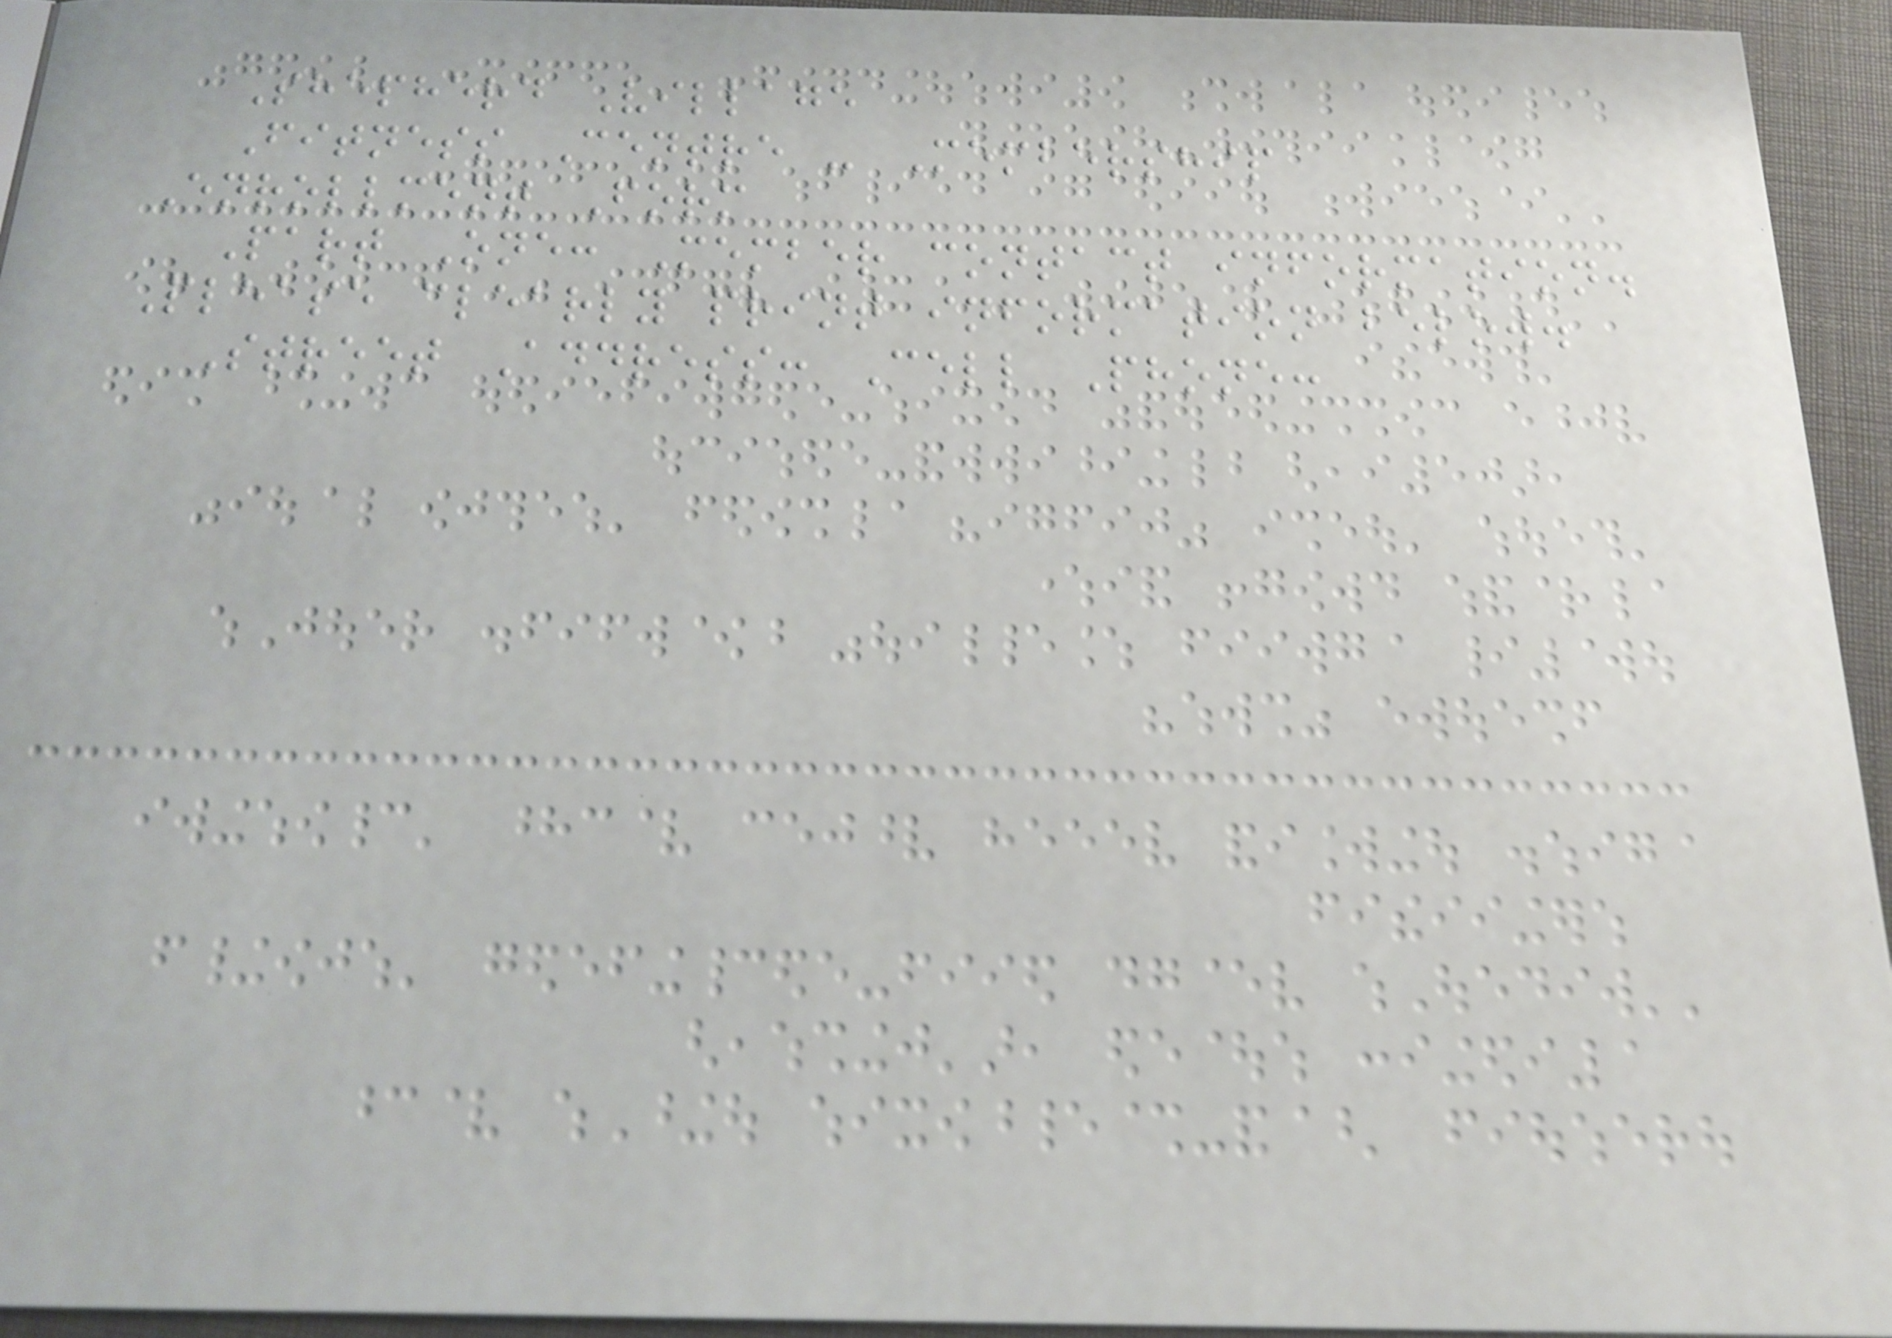Shepherd Village
Fitness Centre - Membership
Enrollment Form
Part One: Member contact information.
Please clearly print information below.
Street Address: Cell Phone:
